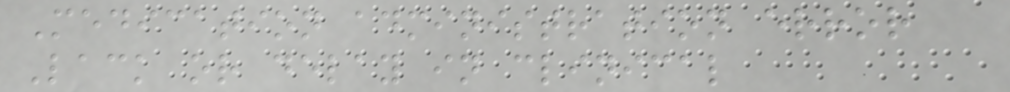Medication administration error
Lack or delay in clinical
